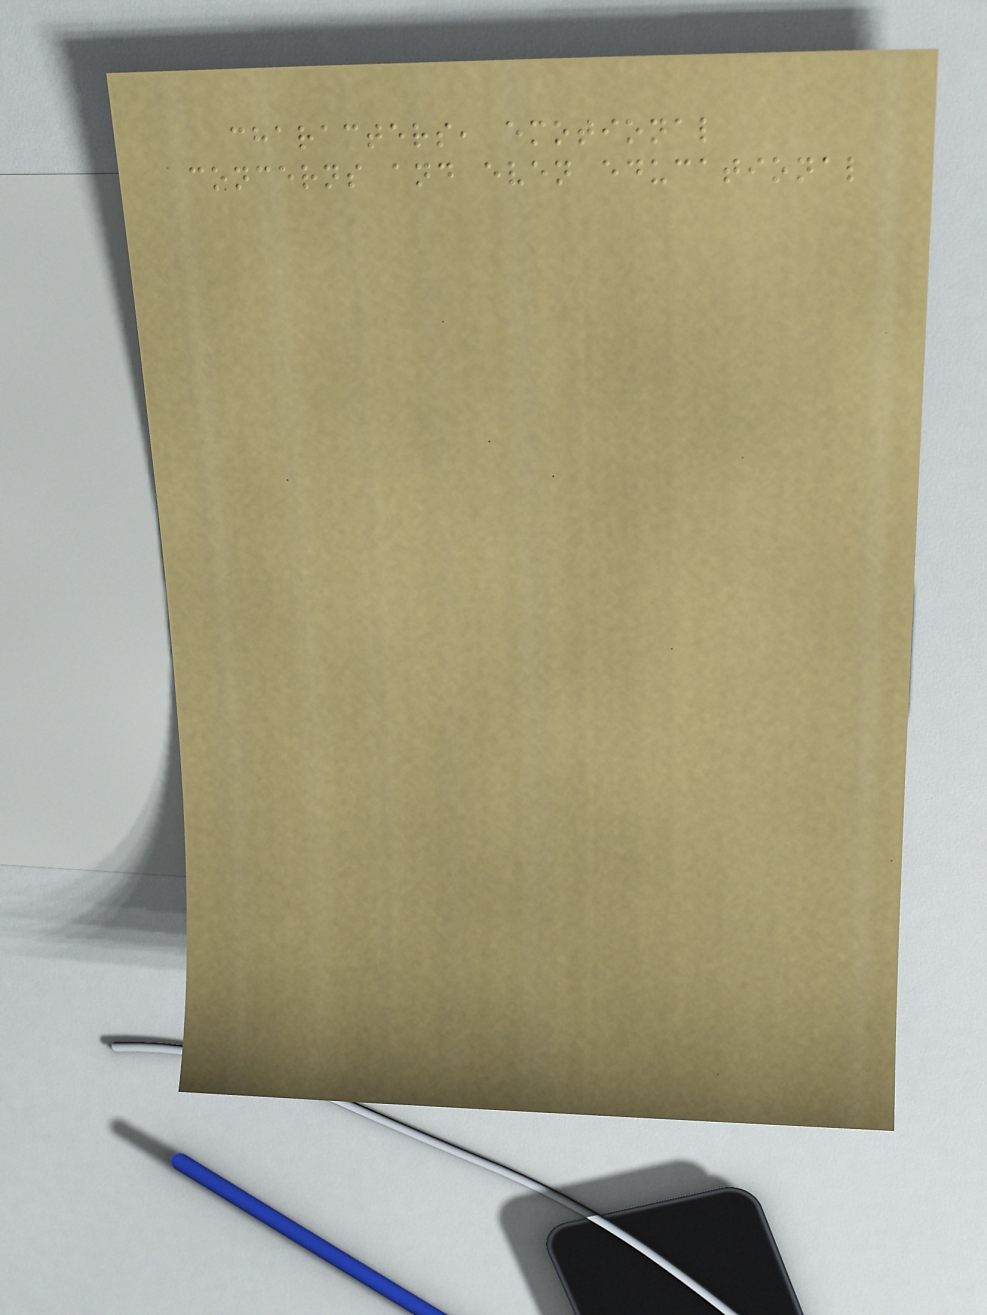characters, emotional
concerns and even educational
